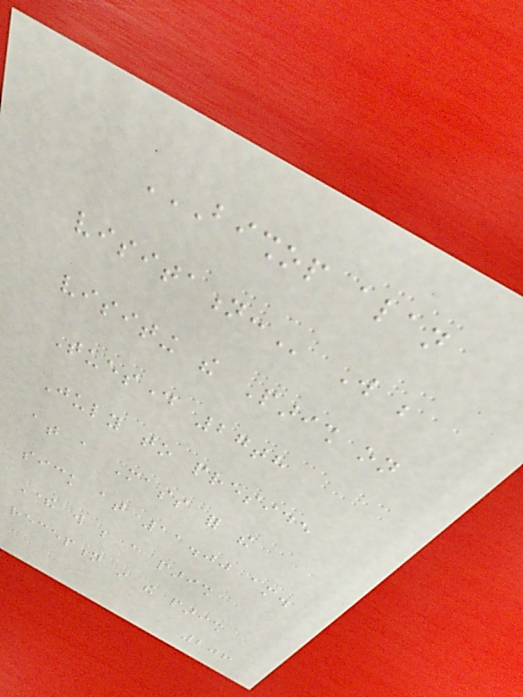BISHOP ALAN
VISITATION: Will be
visiting the Parish on
Tuesday 27th
July to preside
at a Mass for the
sick at 11.00 am.
There will be a parish
reception in the parish
206
